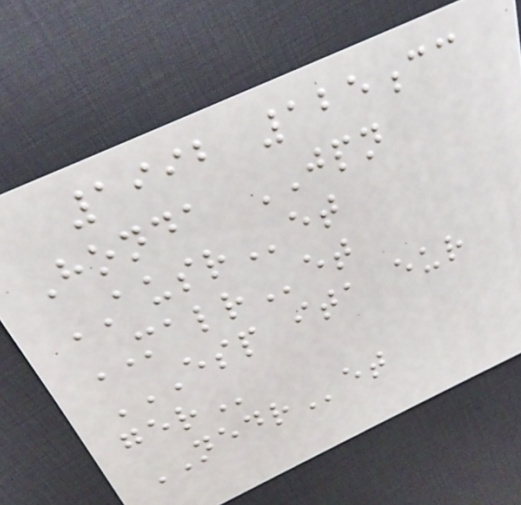1992 125cc
Honda JPN
AUSRet
MALRet
ESP ITA EUR
GER
NEDRet
